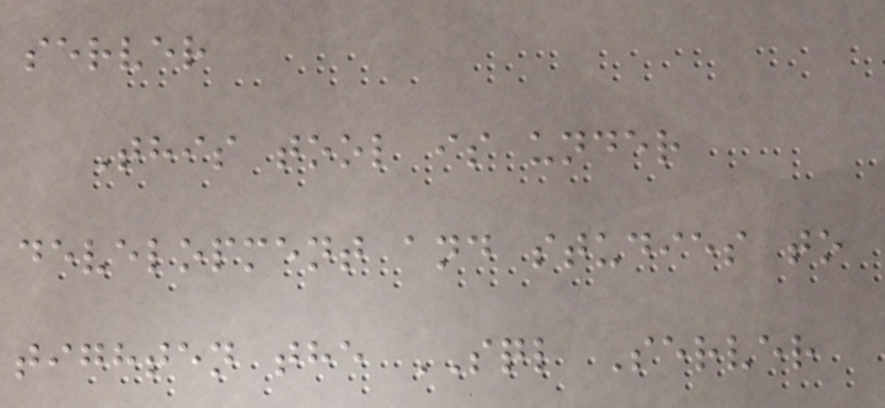server
This tool is under
development and studies to
tighten the SQL Server
